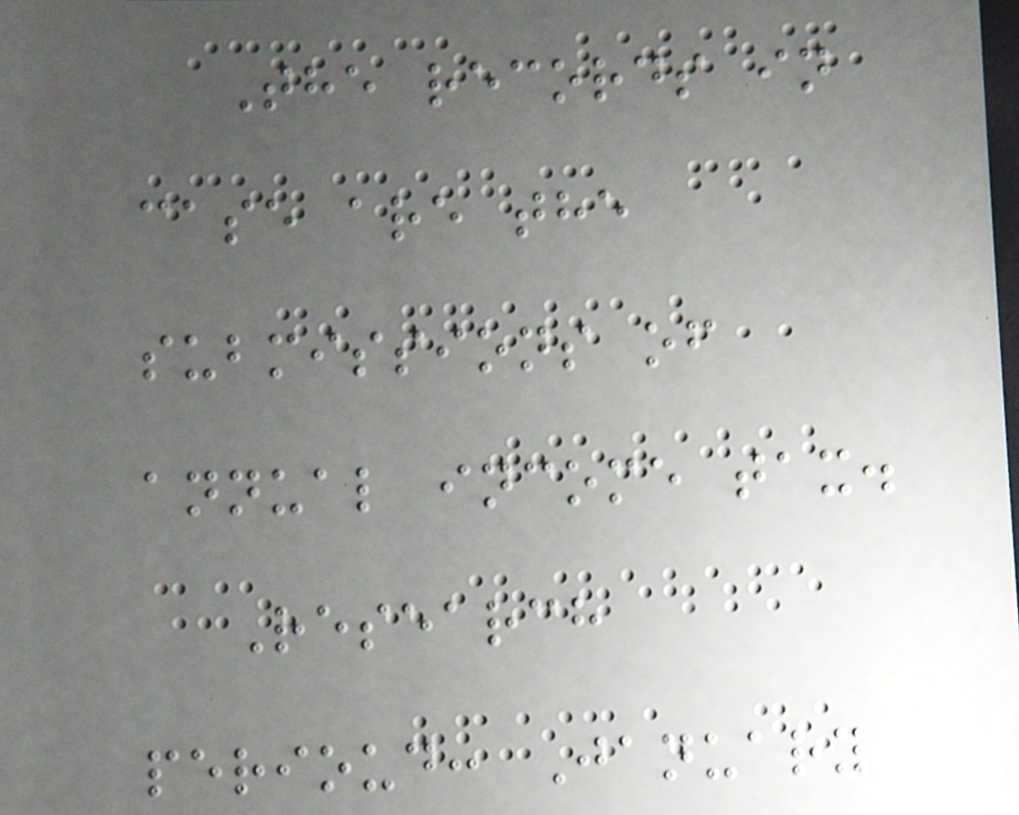The records in
case are the
submissions of
annual income tax.
Research
perioud: January
